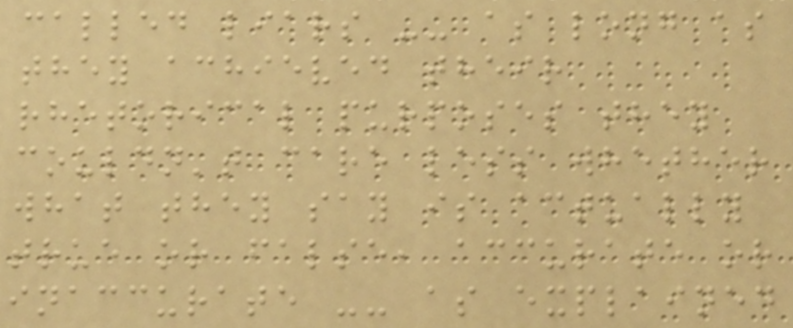called liars -- as long as
they achieved their
rhetorical purposes they
couldn't care less whether
what they say is actually
true or false, accurate or
inaccurate -- as explained
